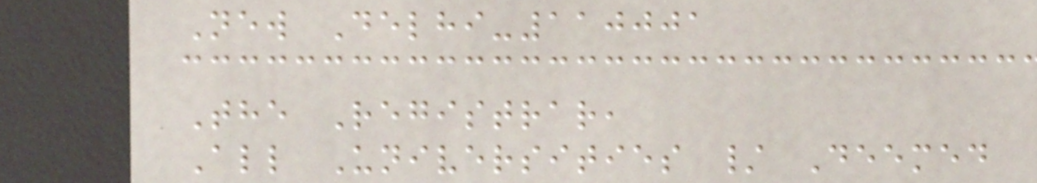New Delhi-110001
The Registrar,
All Universities / Deemed
